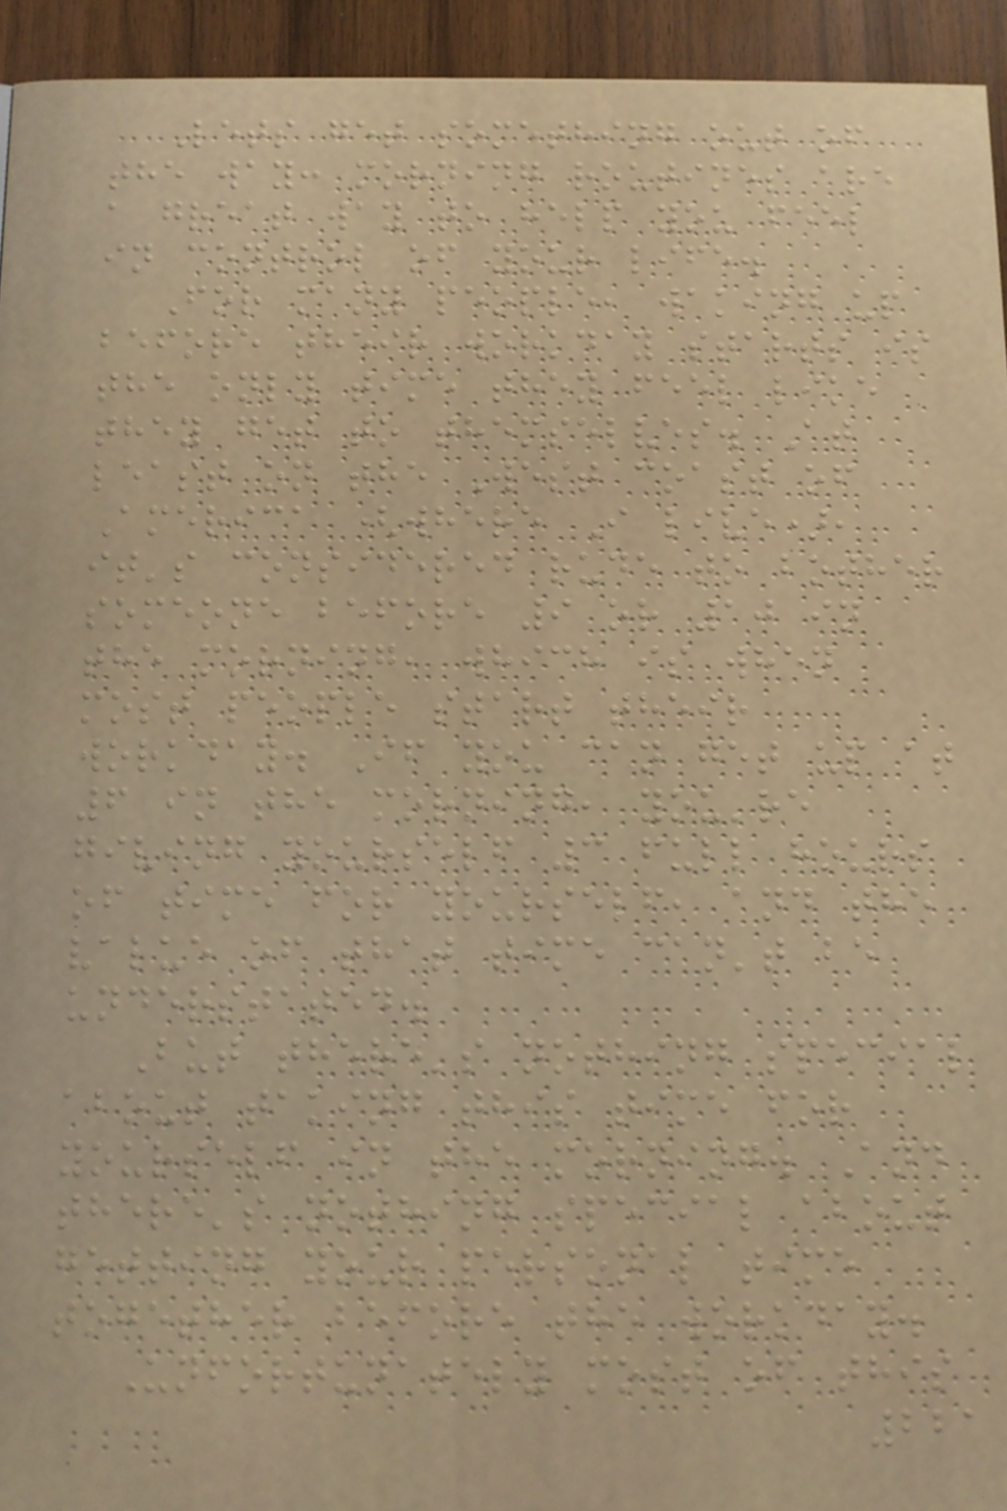Lets get something out of
the way: morning routines are
a great way to help you feel
in control of your life.
For many people, waking up
before their workday starts is
the only time they feel like
they get to themselves. At
least on the West coast of
America (where I live),
it's considered rude to bother
someone before 9 or 10 in
the morning, which is when
most people start their
workday. If you can get up at
6 in the morning, you're
giving yourself 3 full hours
of time for yourself, and the
value of that time can't be
understated.
But there's nothing special
about taking this time for
yourself in the morning. And
there's nothing special about
getting your personal time
together before the workday.
Unfortunately most of this
221
